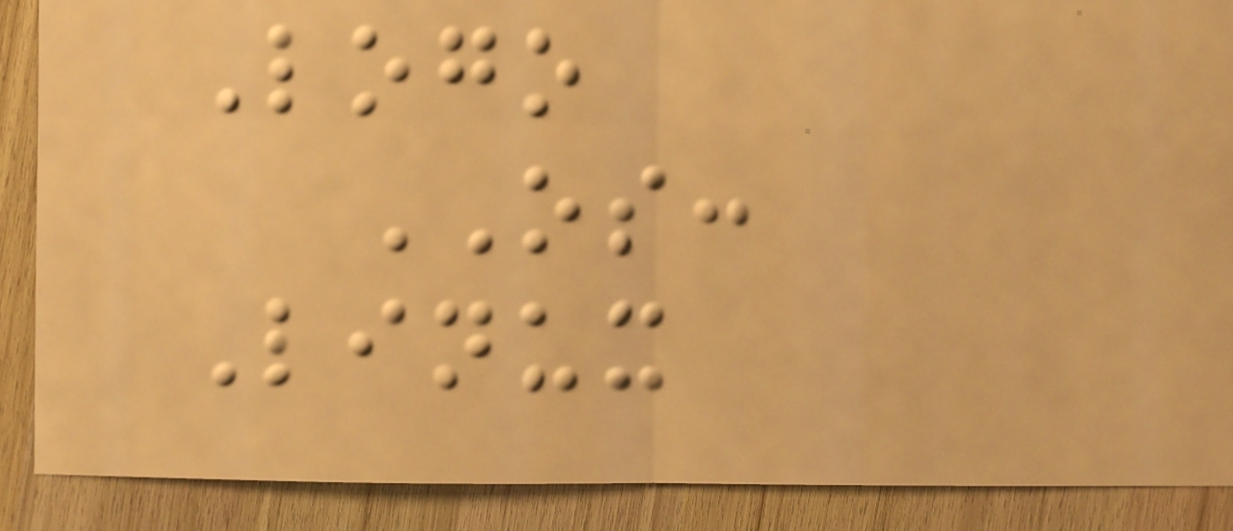Logo
OS:
Linux
